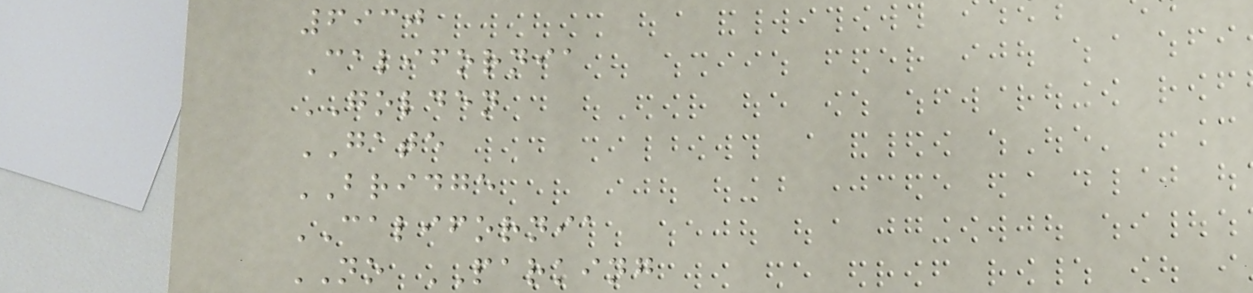6930
California
GOLDEN
GATE
BRIDGE
CALIFORNIA
NO PARKING
